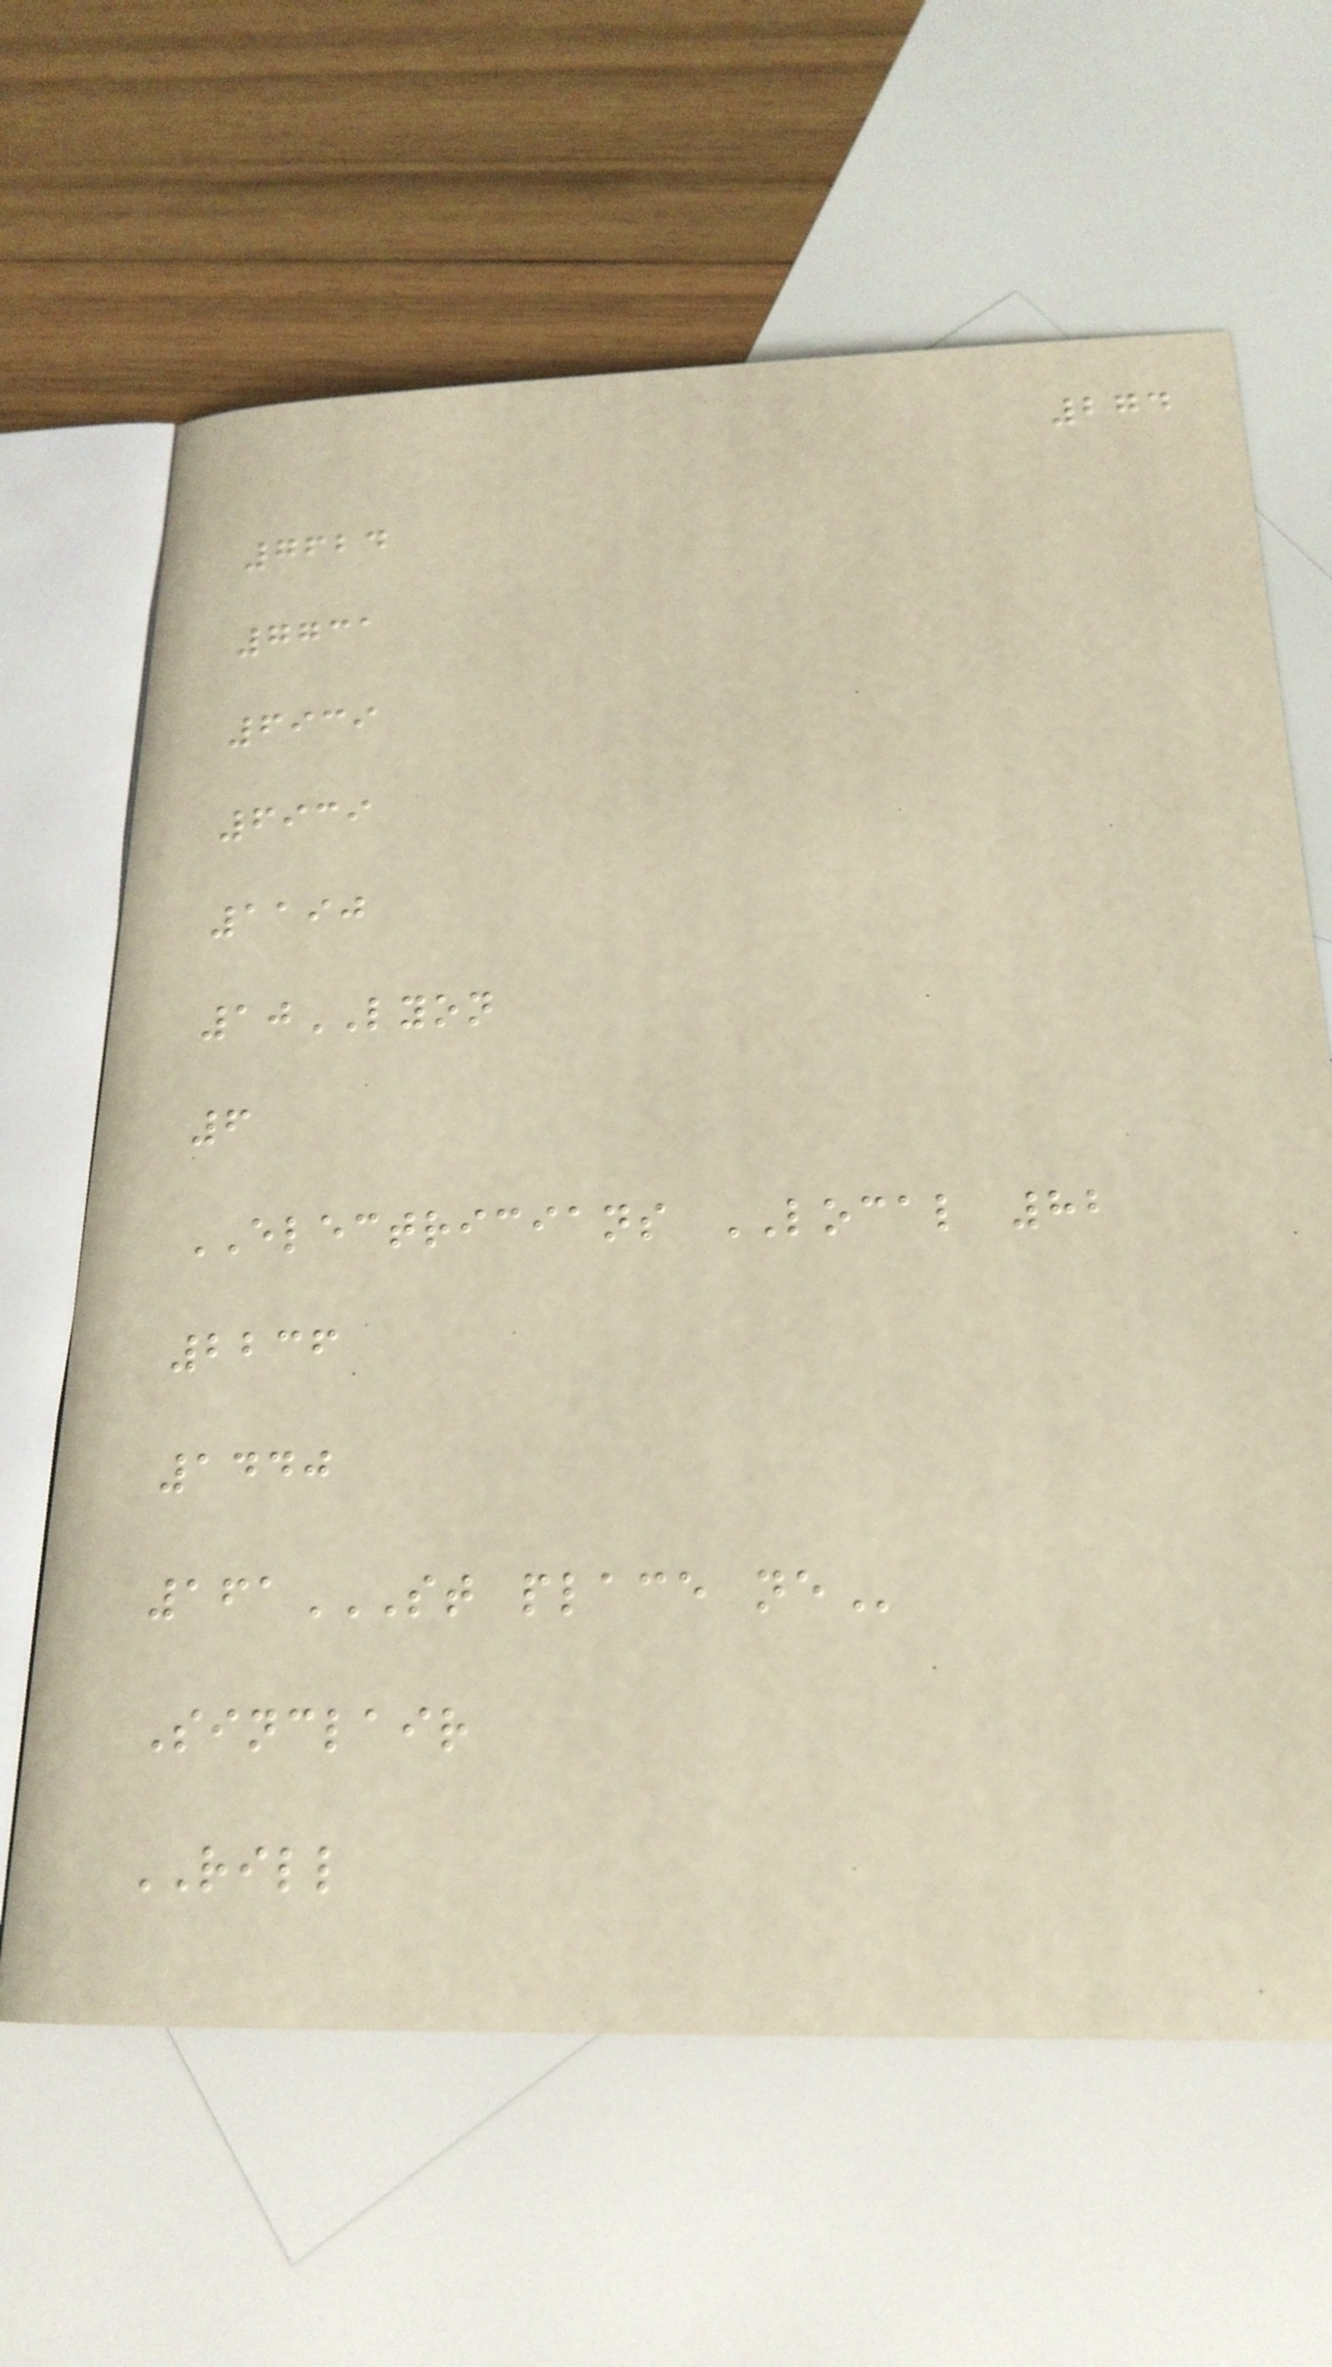274
7624
7731
6939
6939
1190
10LYON
6
ELECTRICIANS LOCAL 82
2236
1440
161ST PLACE NE
Sinclair
RILL
